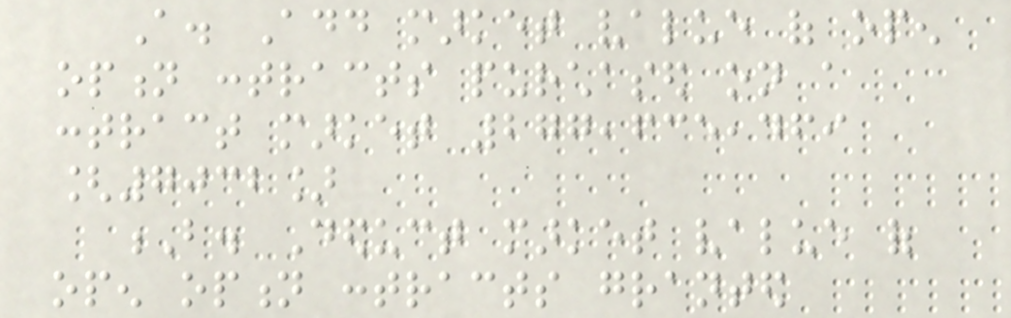A. Add market value of open
option contracts purchased on a
contract market 277,635,469
[7032]
B. Deduct market value of
open option contracts granted
